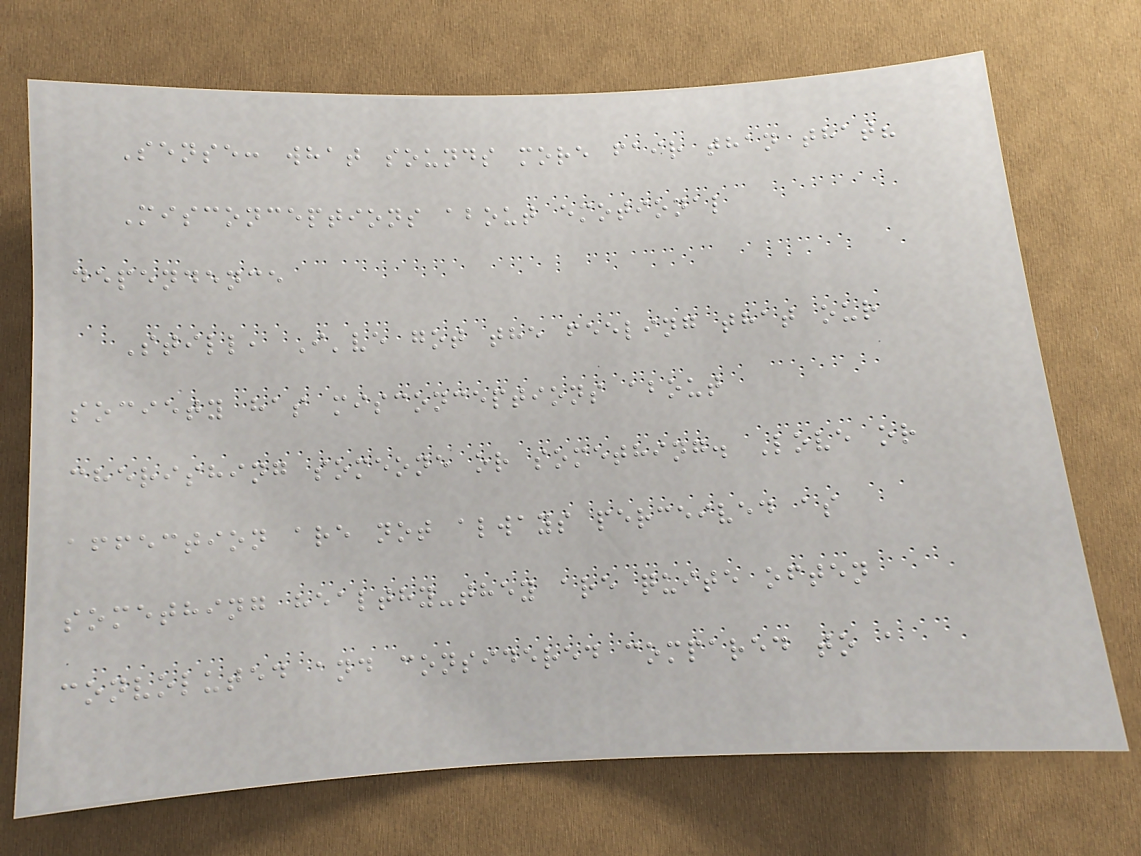Sense: what sounds more fair than that?
Misconceptions about emotional
dependence
Still, I've got the feeling that our
society has misconceptions about
cherishing someone or something. Love or
affection are not always perceived as
something healthy-they are quite often
convoluted and considered compared to a
